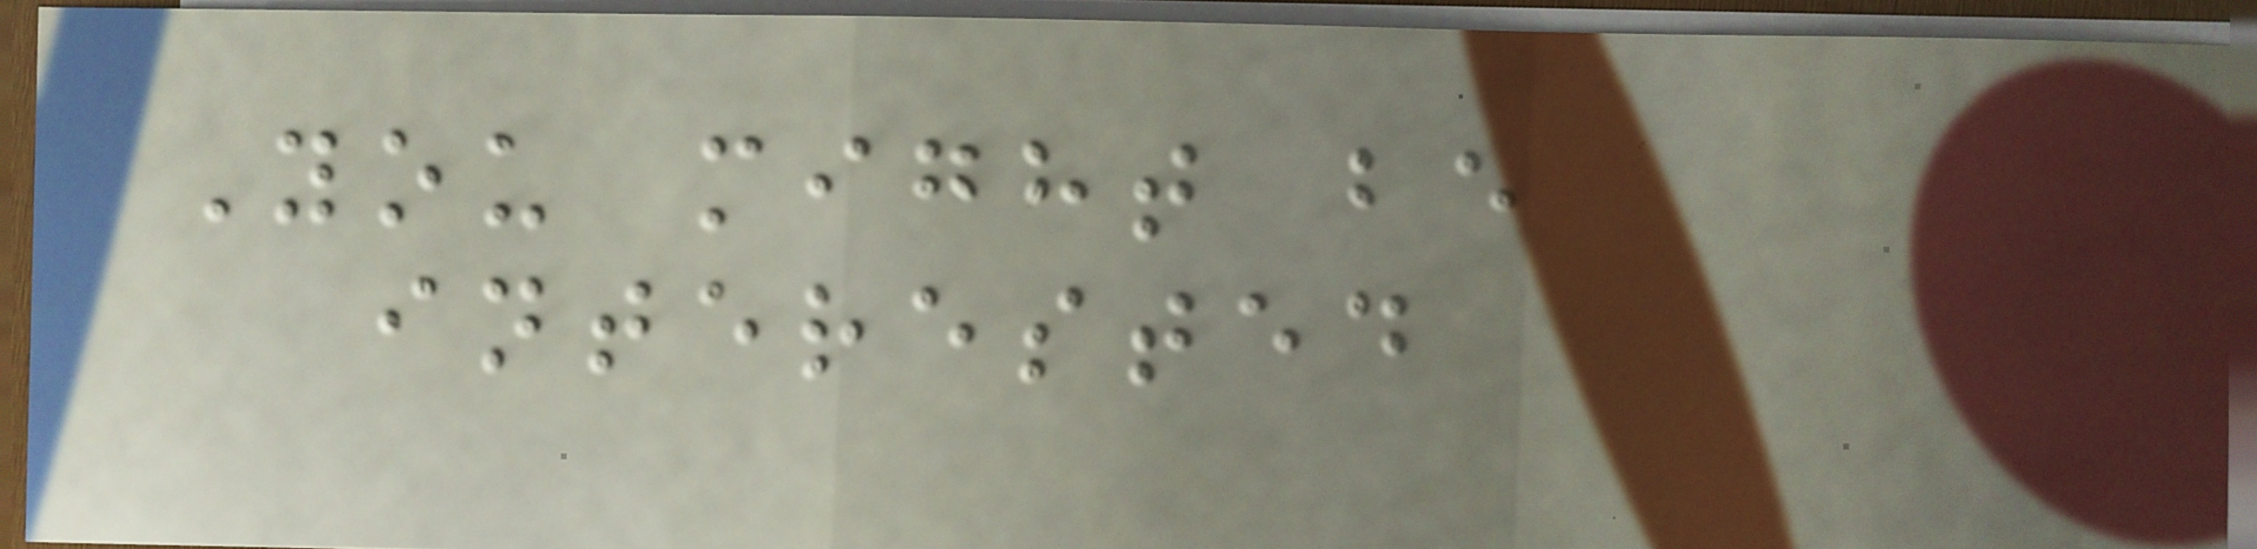You might be
interested
